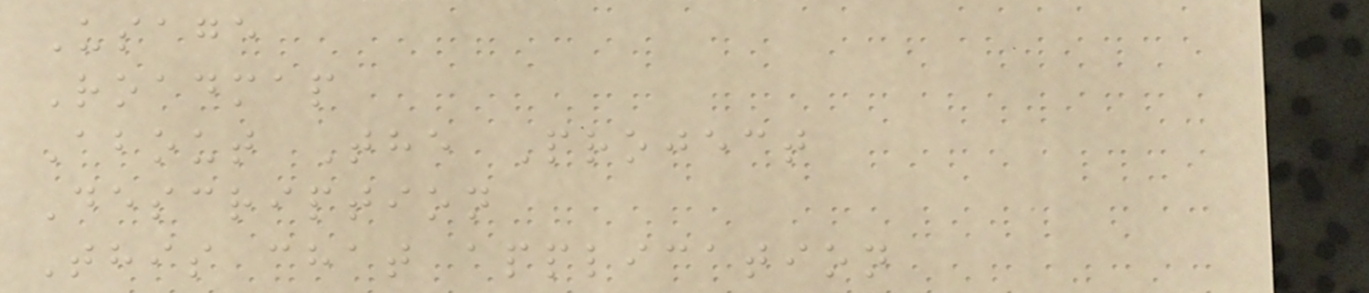Usage
Roadmap
About The Project
Description
This chat application
